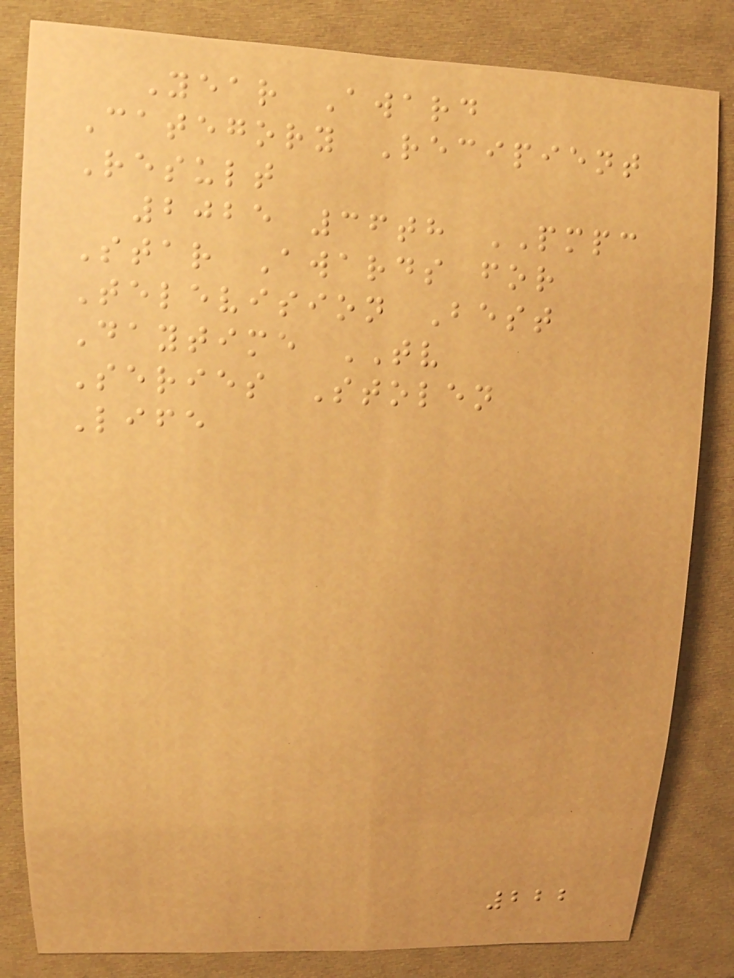Year Award
Category Recipient
Result
2025 36th PMPC
Star Awards for
Television Best
Daytime TV
Series Stolen
Life
222
